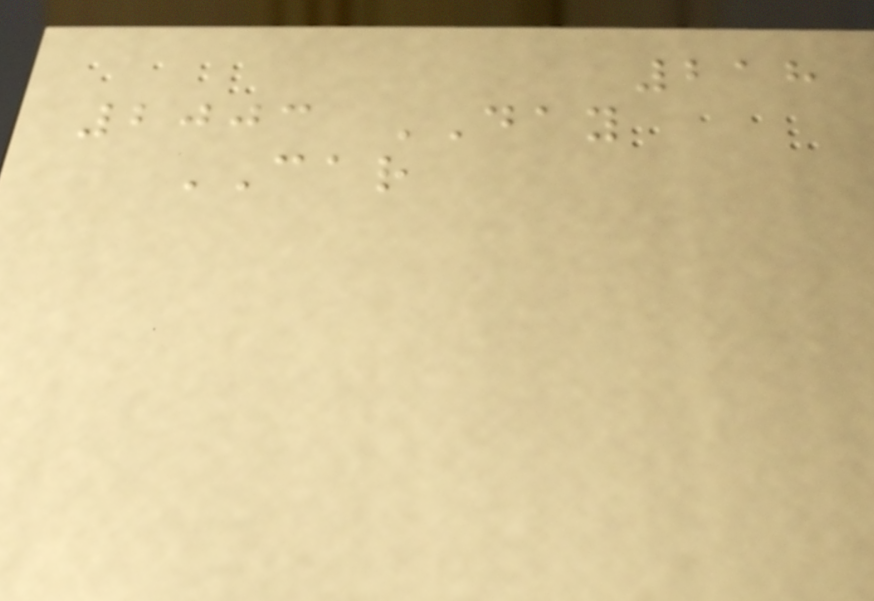218
2003 DAY
CAR
